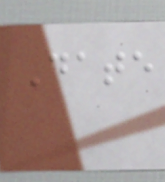Date
